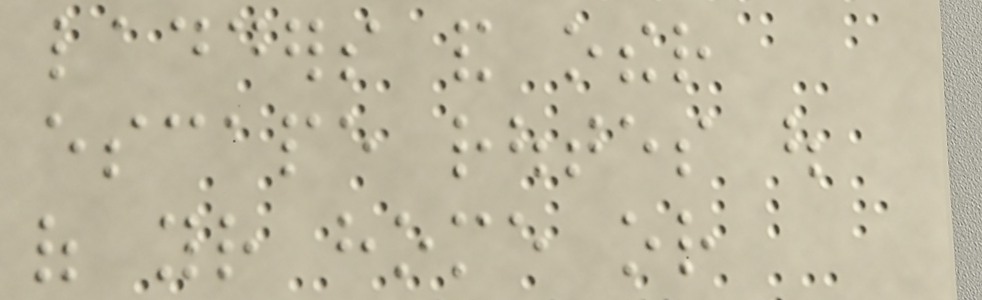ladders and other
escape routes out
of your home or
